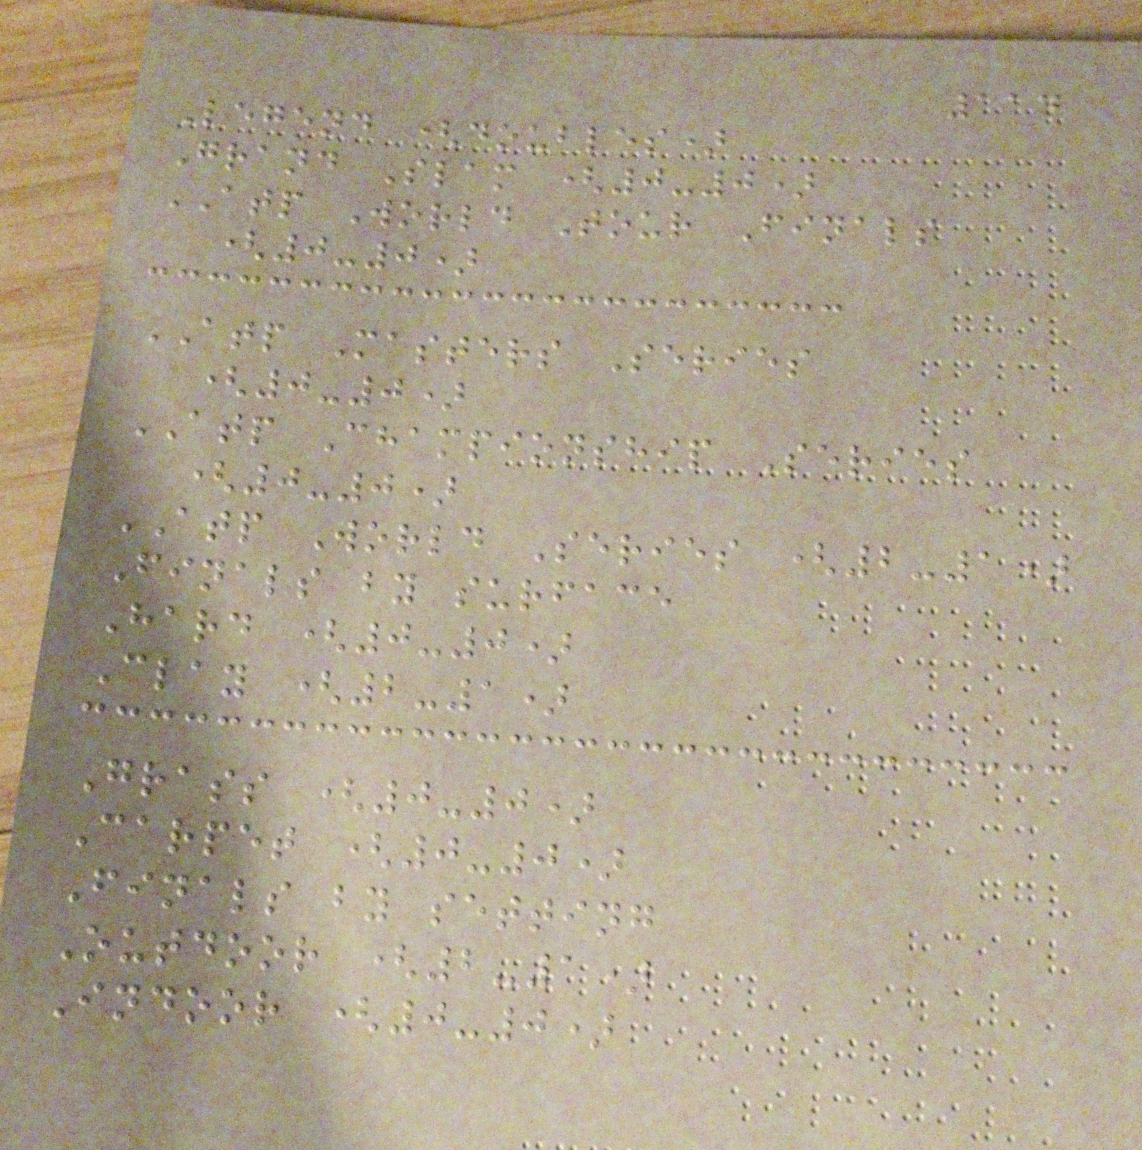114
Legend (doubles)
Grand Slam (0-0)
ATP World Tour Finals
(0-0)
ATP Masters Series
(0-0)
ATP Championship Series
(0-0)
ATP World Series (2-1)
Finals by surface
Hard (0-0)
Clay (2-1)
Grass (0-0)
Carpet (0-0)
Finals by setting
Outdoor (2-1)
Indoor (0-0)
